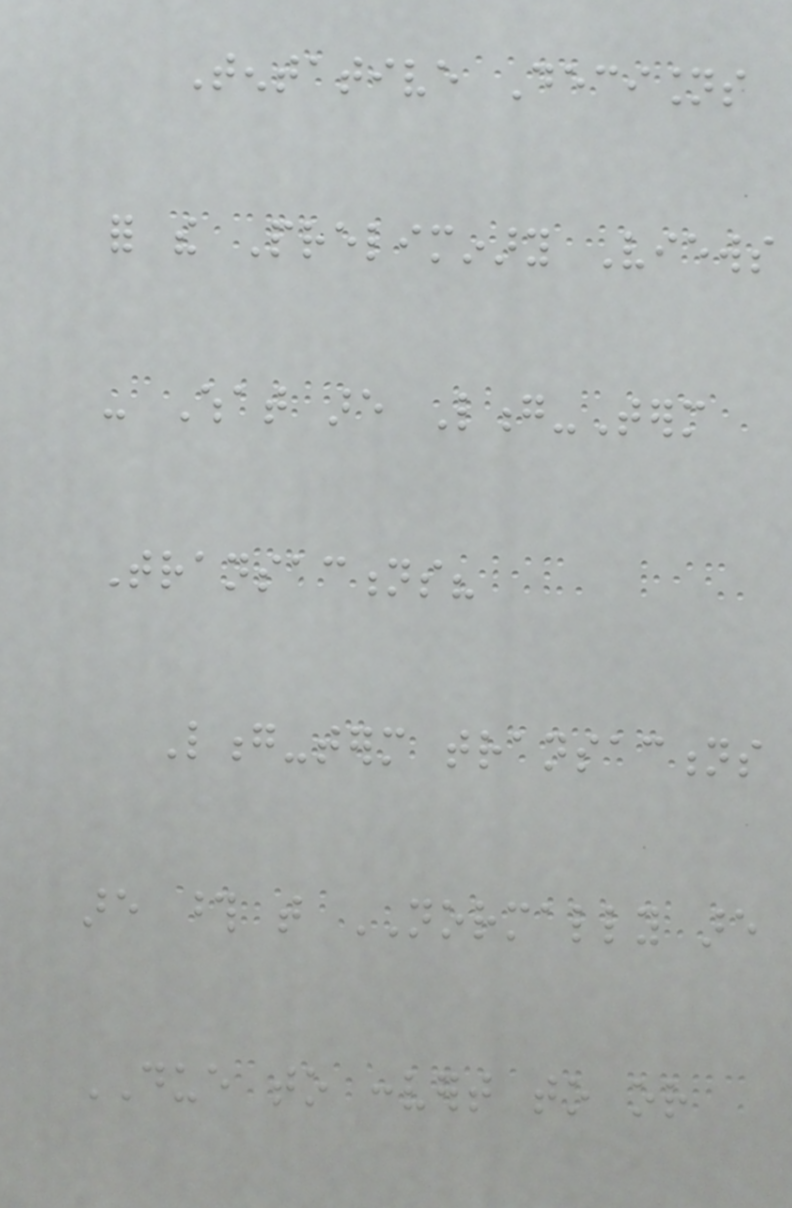Tentative Decisions
for the Preliminary Views
- What are Long-Term
Transactions?
Long-term transactions
are those that NORMALLY are
DUE to convert to or
